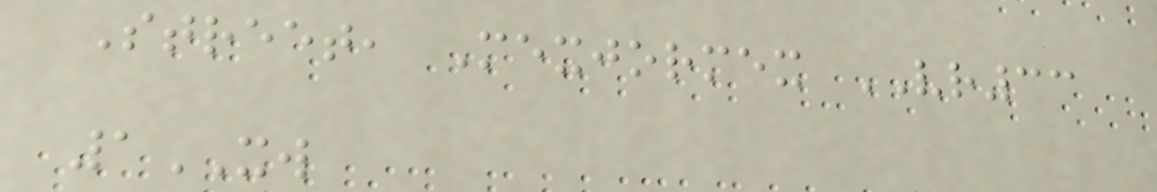Street, Mexjormex VR33
1XW
